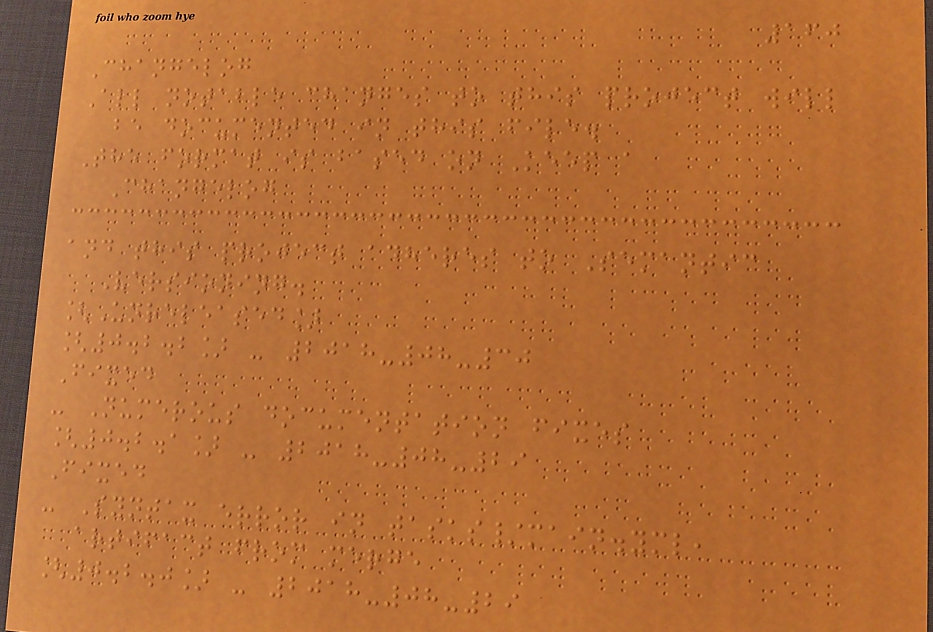160
Changelog
All notable changes to this project will
be documented in this file.
The format is based on Keep a
Changelog
and this project adheres to Semantic
Versioning.
[Unreleased]
[0.2.2] - 2018-08-30
Fixed
- Numerous documentation fixes
[0.2.1] - 2018-08-29
Fixed
- Syntax error in tasks/main.yml,
artifact from merge
[0.2.0] - 2018-08-29
